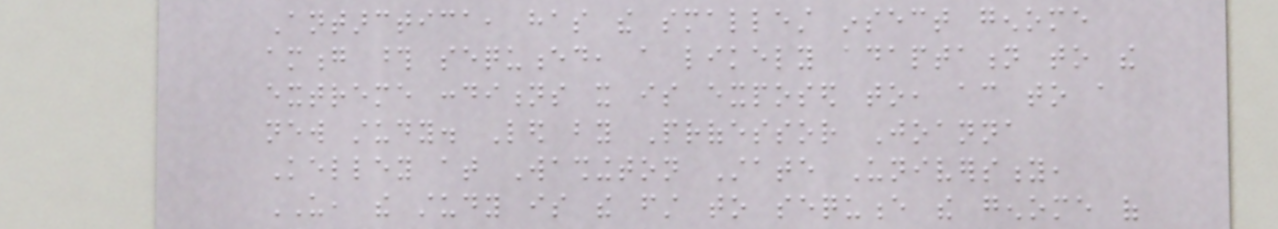Antarctica, has the smallest insect genome
among those sequenced, a likely adaptation to the
extreme conditions it is exposed to, according to a
new study. Led by Professor Joanna
Kelley at Washington State University,
US, the study is the first to sequence the genome of
